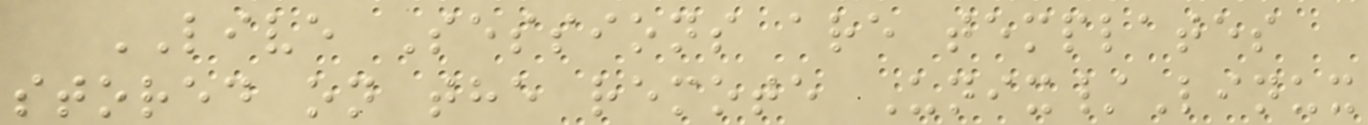LIVE Sessions are templates
stored on the remote Unix/Linux
